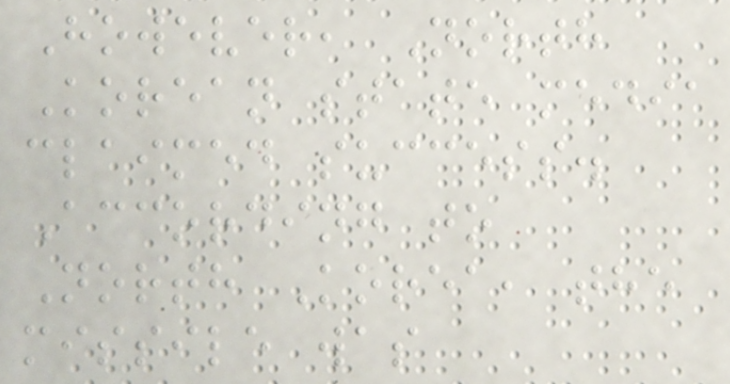However, North
Korean state media
claimed success.
According to
North Korea, the
missile was
